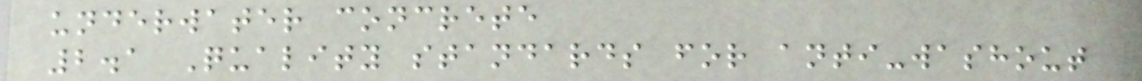underwater concrete
2.1 Quality standards for anti-washout
